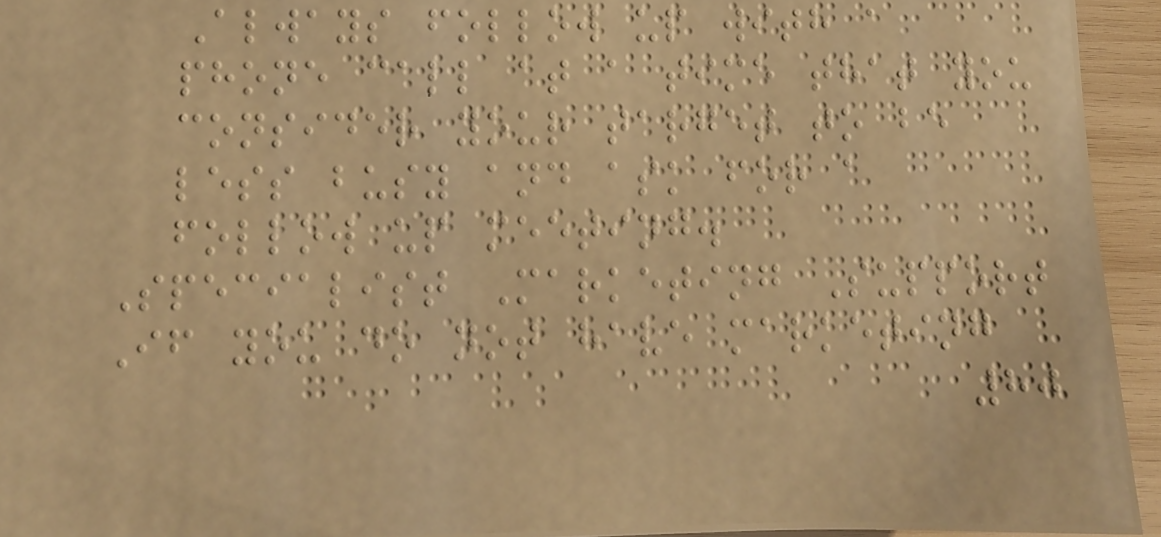Always follow up with a
phone call at a time that you
consider your target to be
less busy and ask for a
follow up meeting.
Specialist Marketing Support
If you do not have marketing
80
